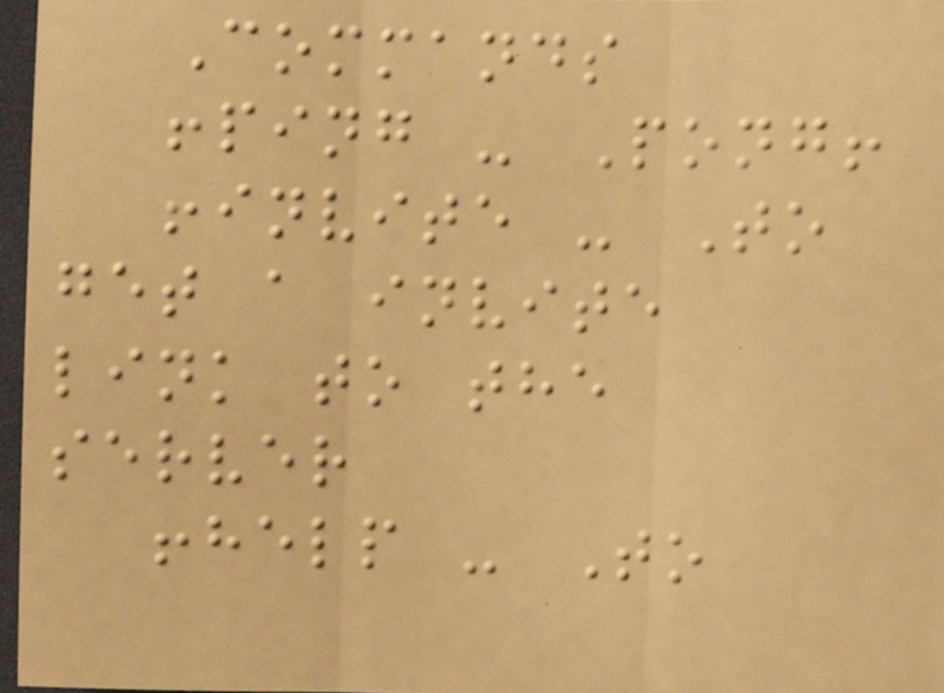Commands
!ping - Pong!
!invite - To
get a invite
link to the
server
!help - To
